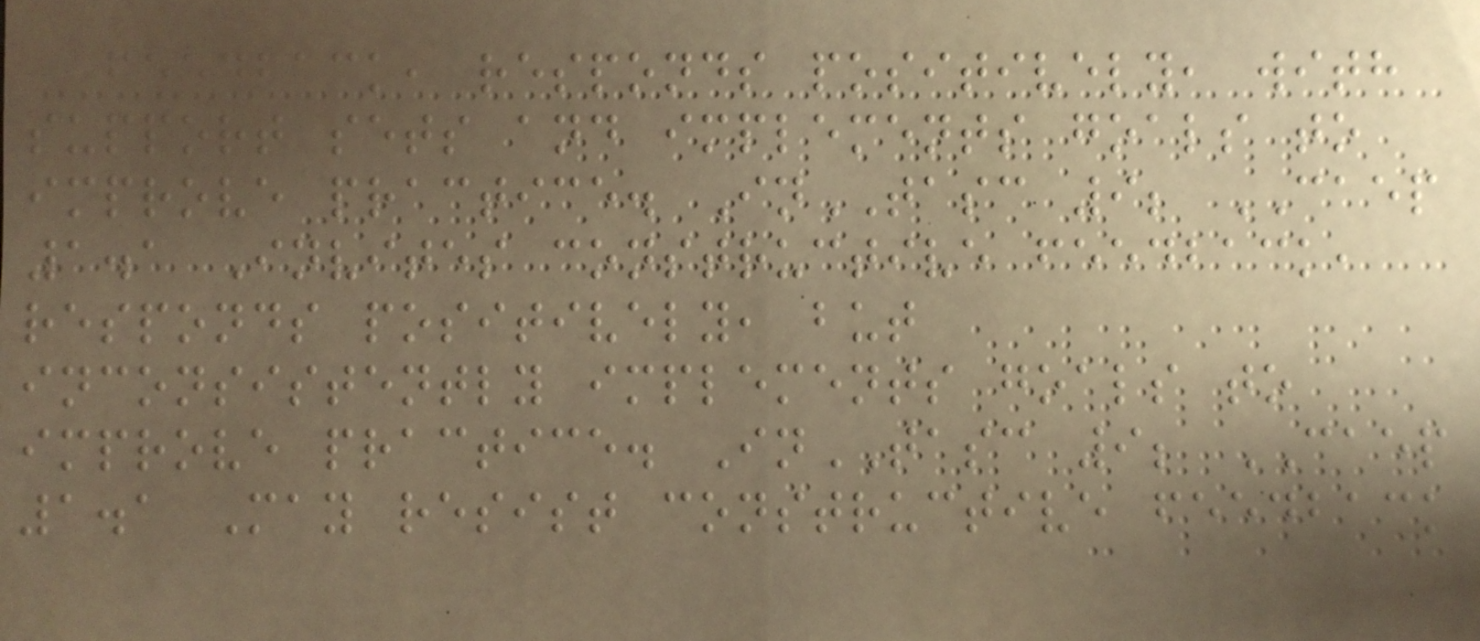feedback, responds positively, with
support sets and implements goals to
improve practice. InTASC 9; CAEP
1.1 Invites constructive feedback,
responds positively, but
inconsistently implements goals to
improve practice. InTASC 9; CAEP
1.1 May resist constructive feedback
